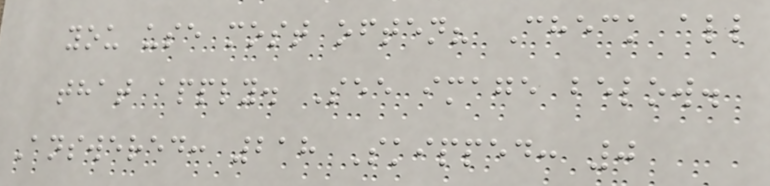you use most often? Check all
that apply. See image below.
Answered: 218 Skipped: 0
